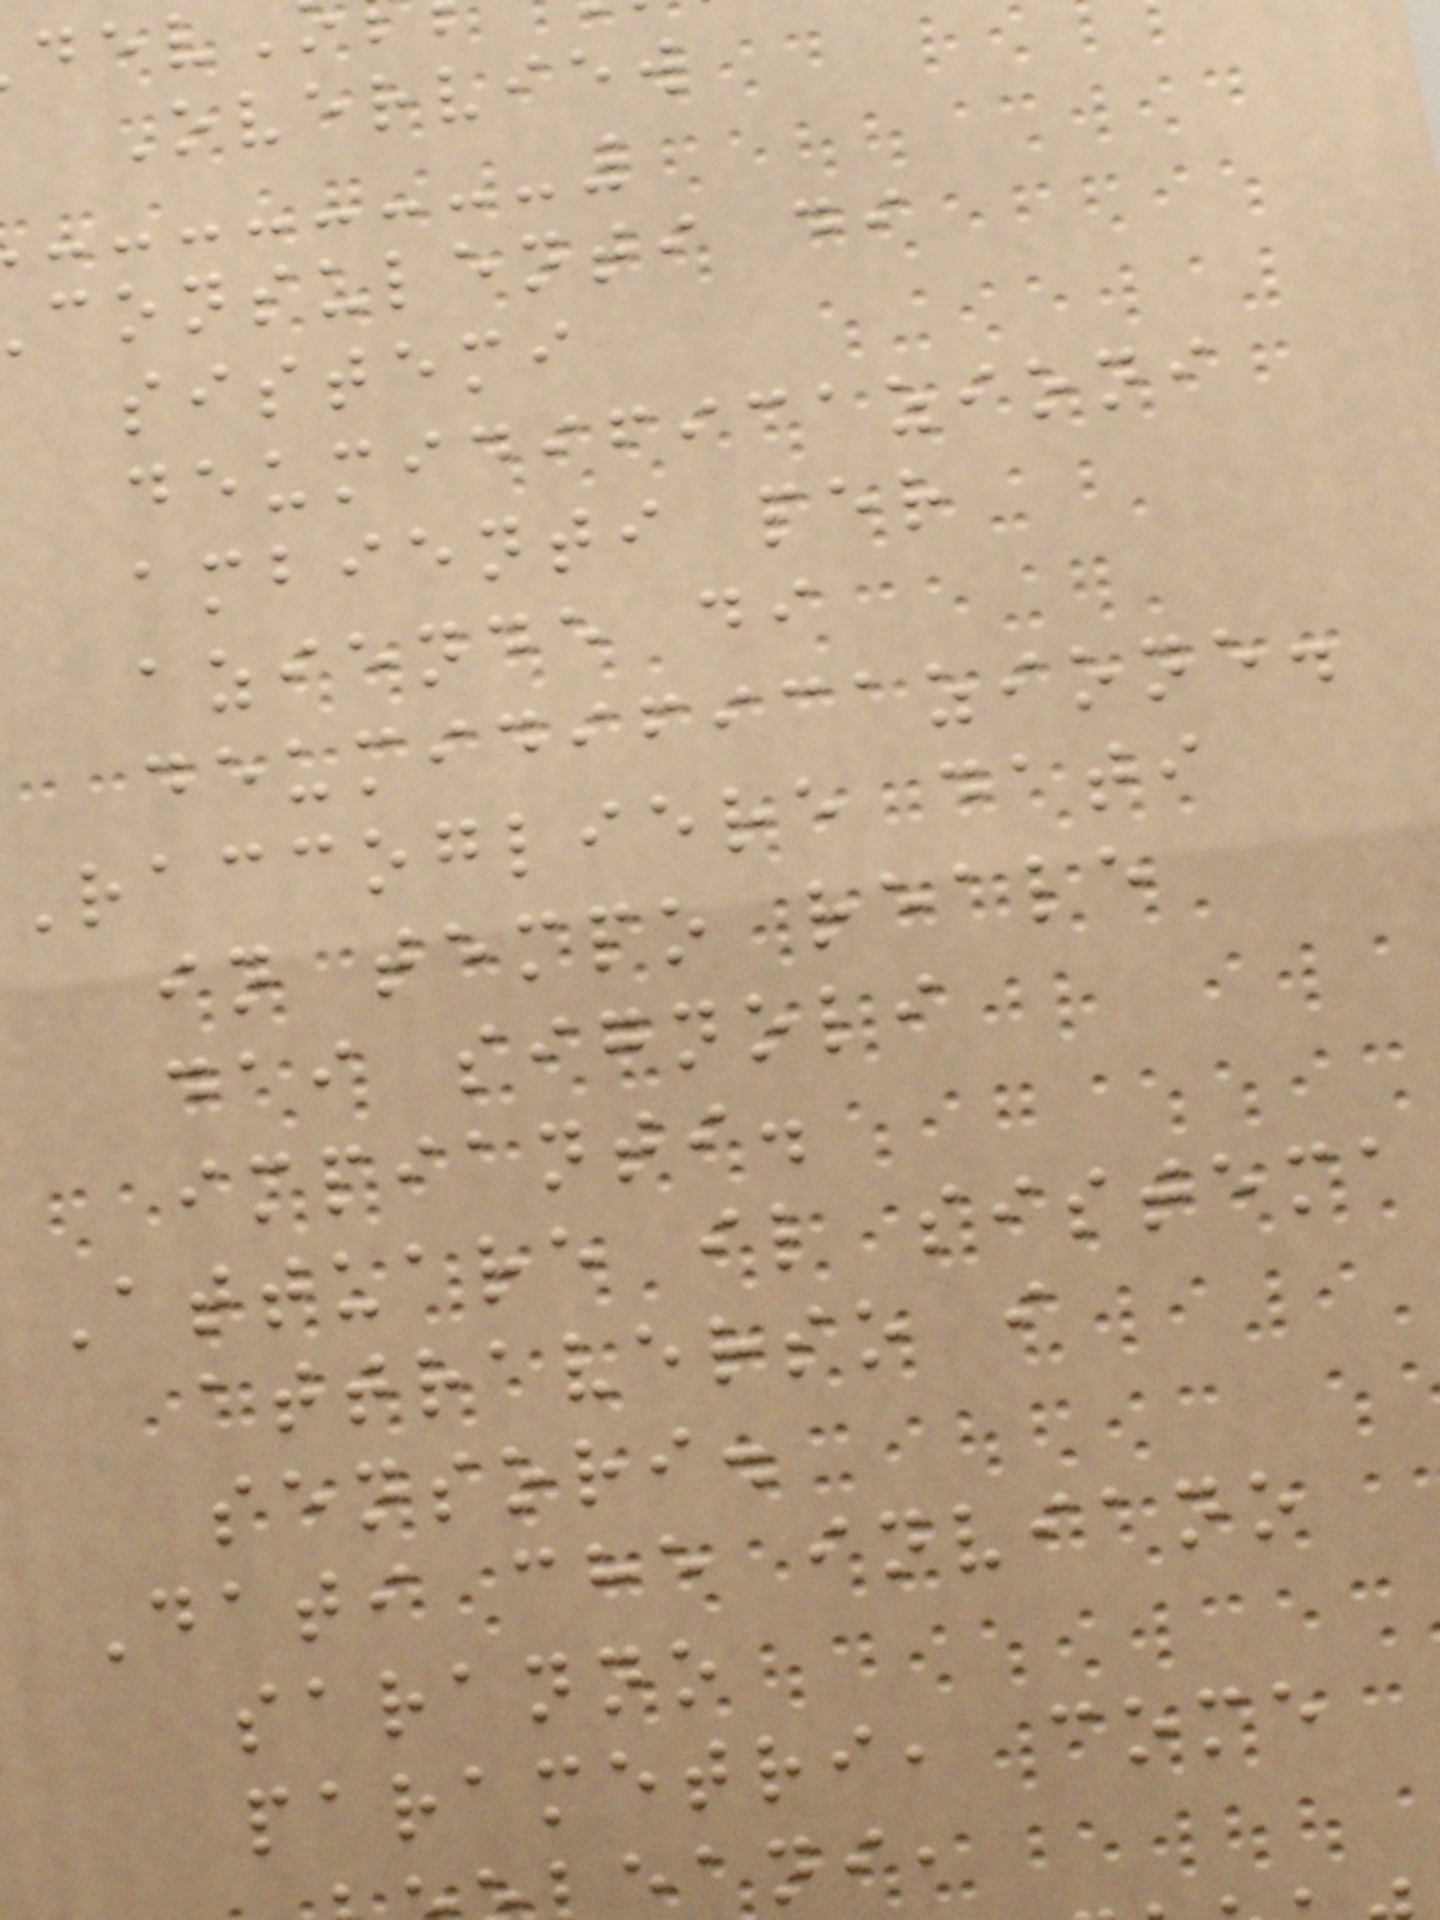Overview
consulenti di
sistemi
deumidificazioni
ambienti per
aziende di
deumidificazione.
Raccogliere dati
in tempo reale
dai signoli
impianti.
Attuare il sistema
attraverso i
sensori.
Dati che inviano
saranno
parametri, come
ani,
